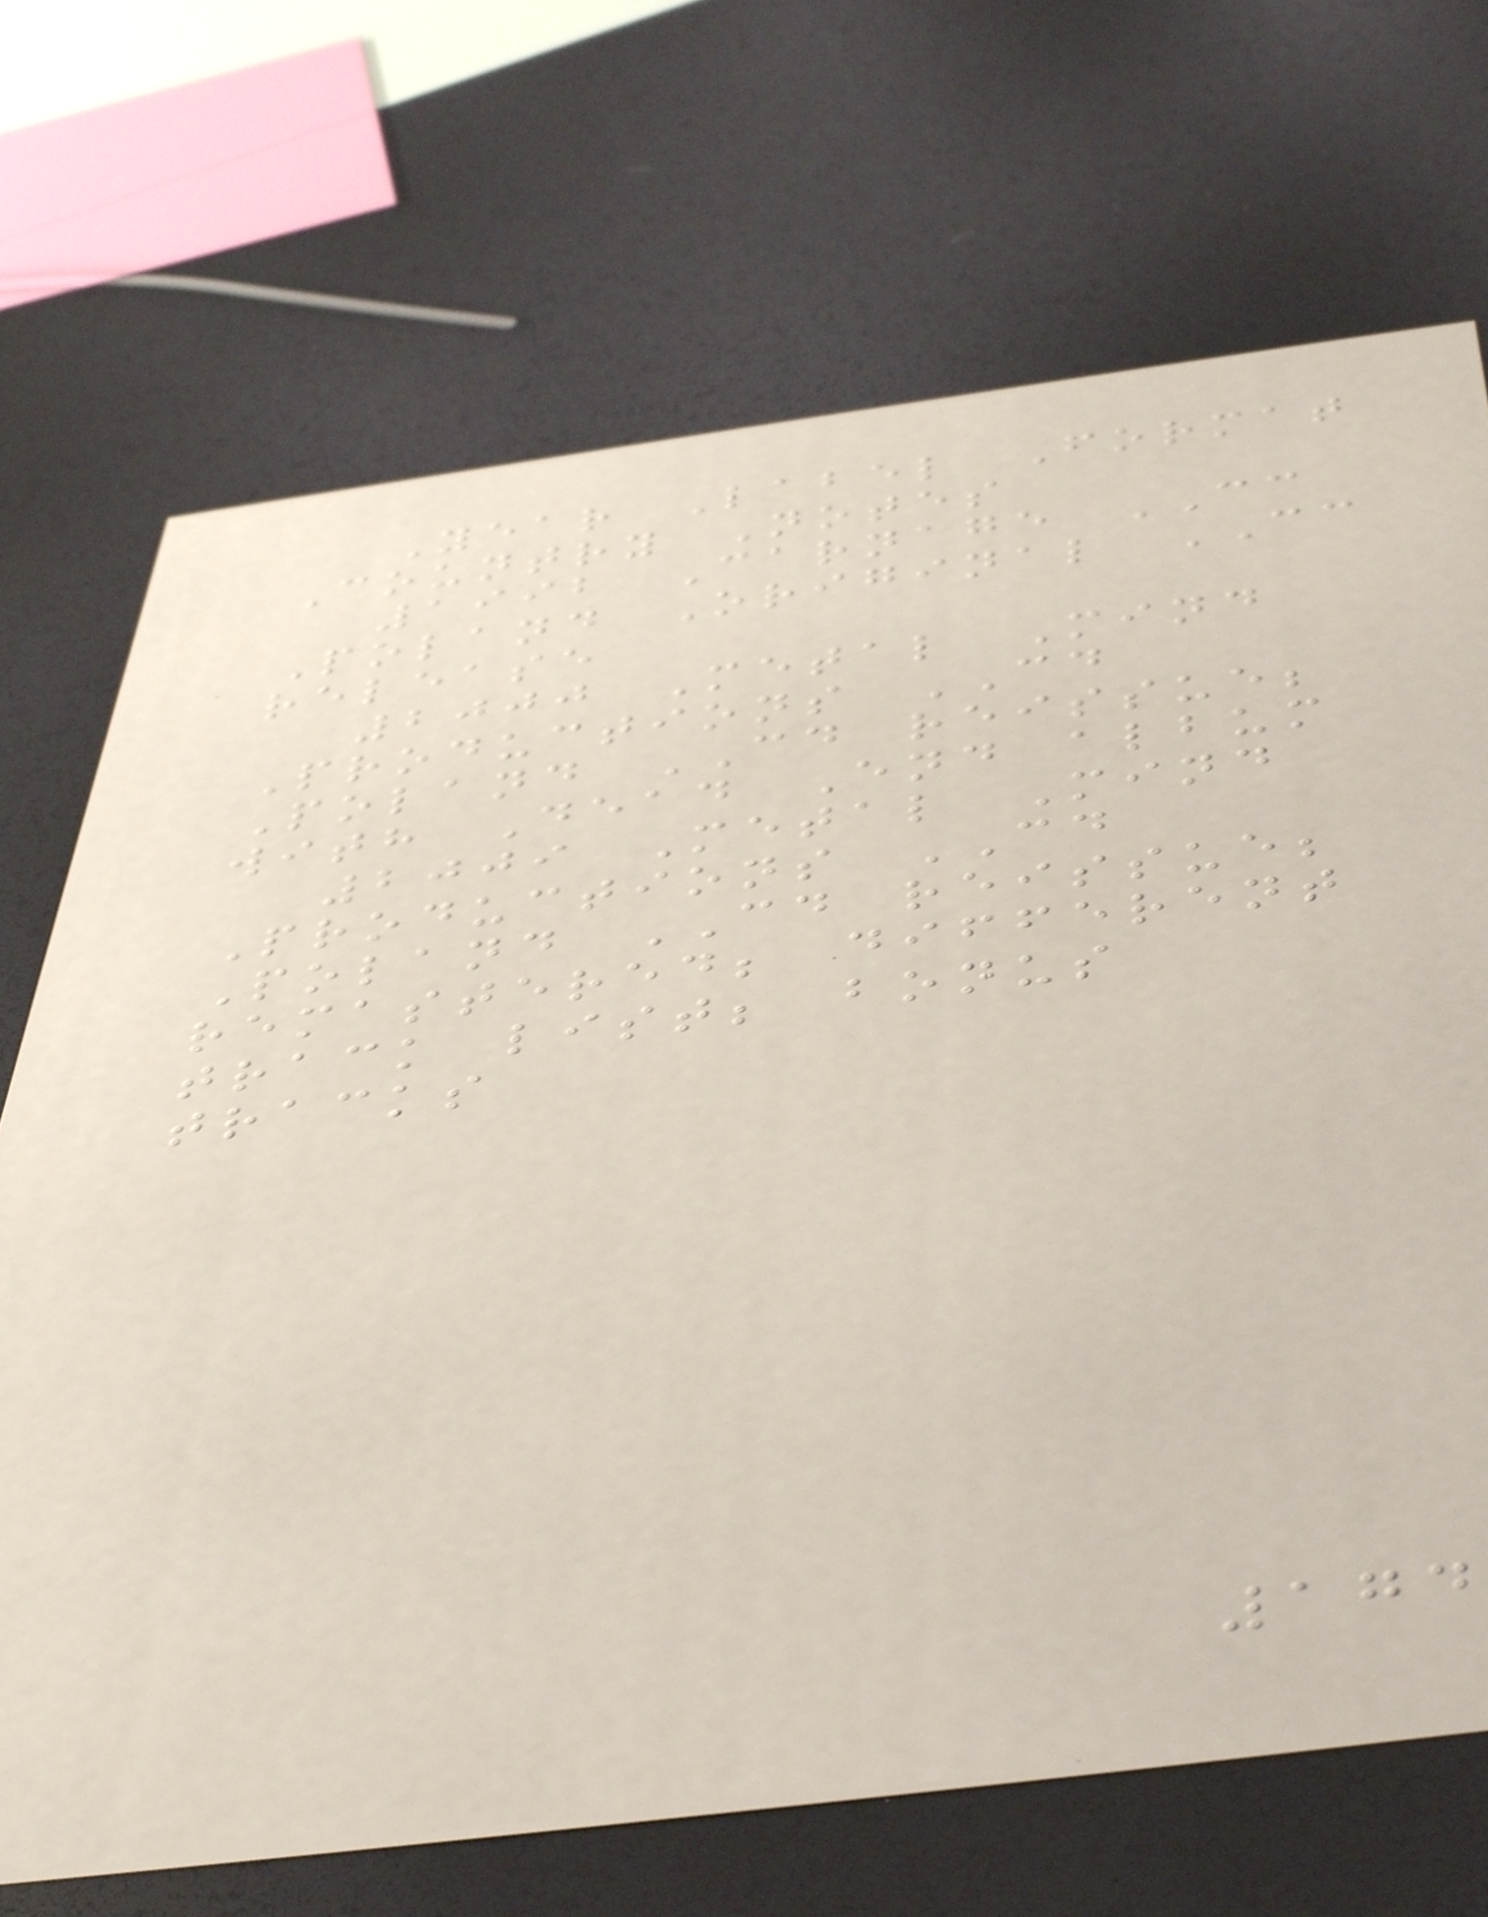Year Label Format
Country Notes
1992 Carnage CC
Poland Original CC
release
2000 Metal Mind
Productions CD
Poland CD reissue;
with Dead End album
2009 Metal Mind
Productions CD
Poland CD reissue;
remastered; different
track list; bonus
tracks
174
